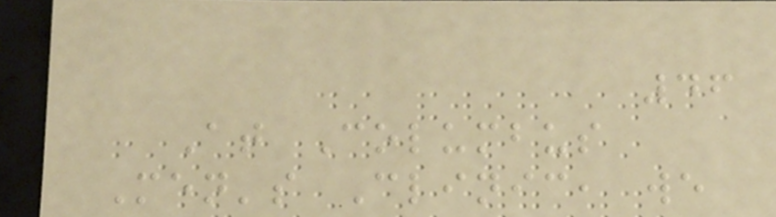46
At Columbus
Men's Clinic, we
